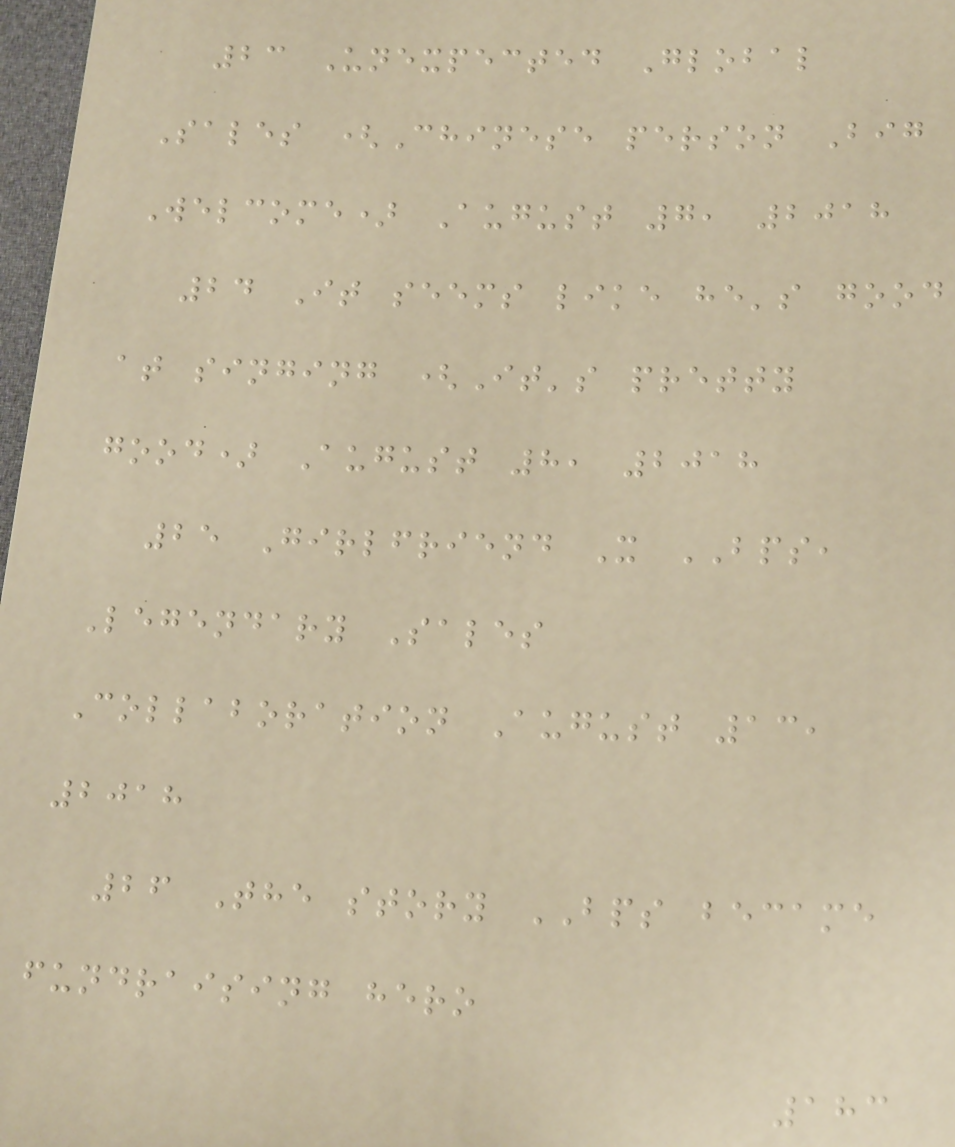23 Unexpected Global
Sales (Chinese person Big
Welcome) August 7, 2018
24 It seems like he's good
at singing (It's pretty
good) August 8, 2018
25 Girlfriend X BPS,
Legendary Sales
Collaboration August 13,
2018
26 The story BPS became
fundraising hero
183
